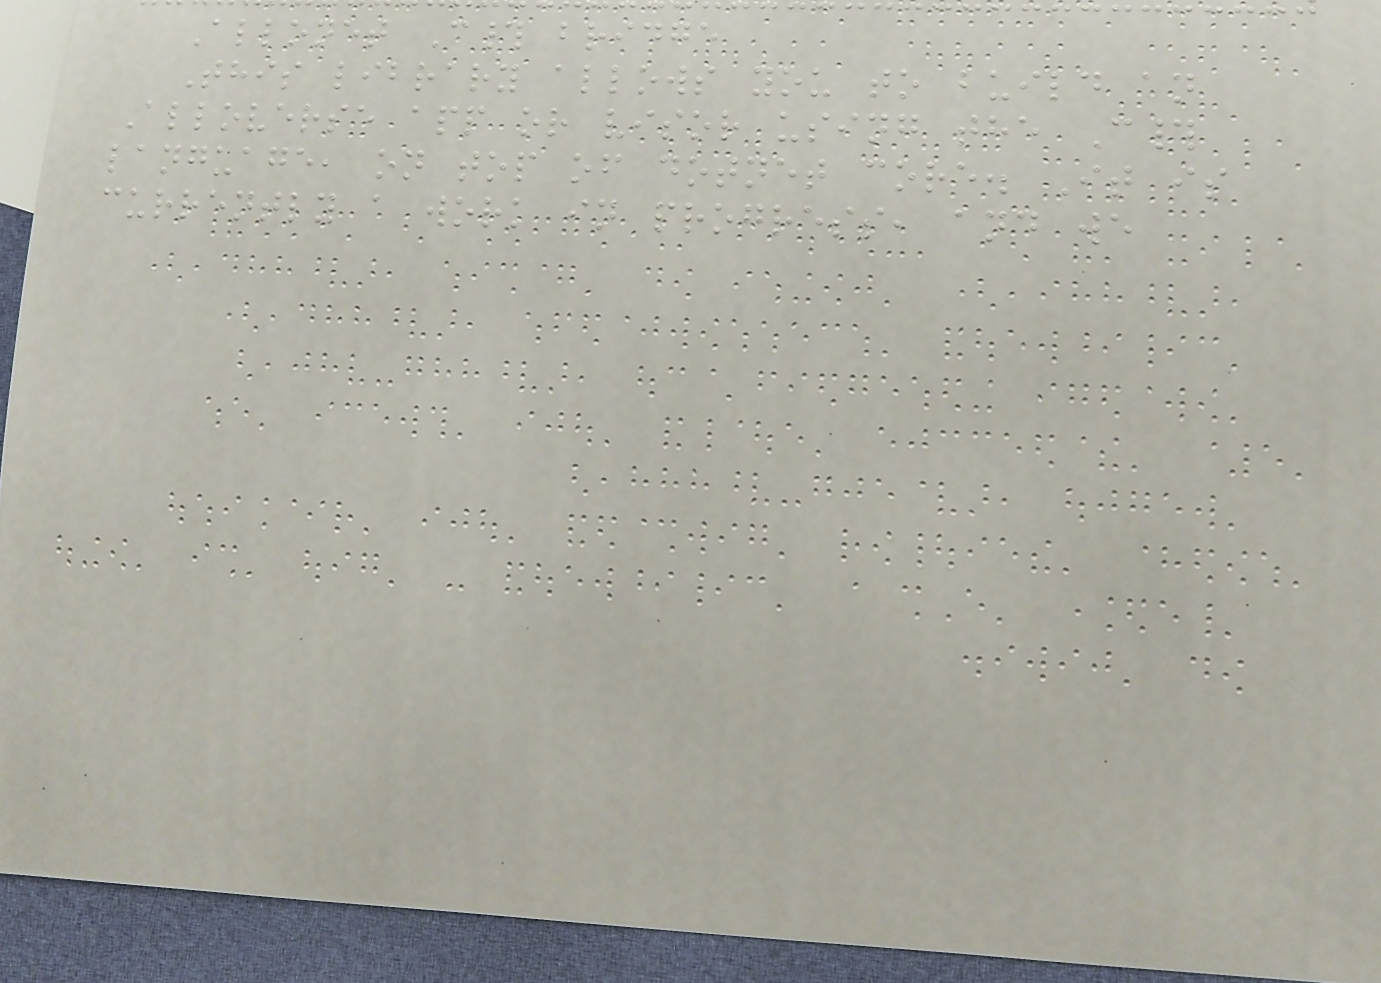Allonet C# bridge
This library allows you to build an
Alloverse app or visor using the C#
language, on top of dotnet core. It is
currently a work in progress, and we
